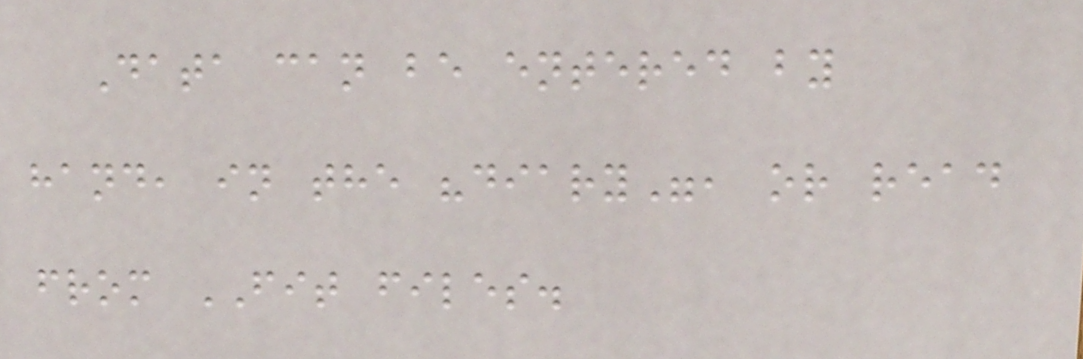Data can be entered by
hand, in the "diary", or read
from FIT files.
